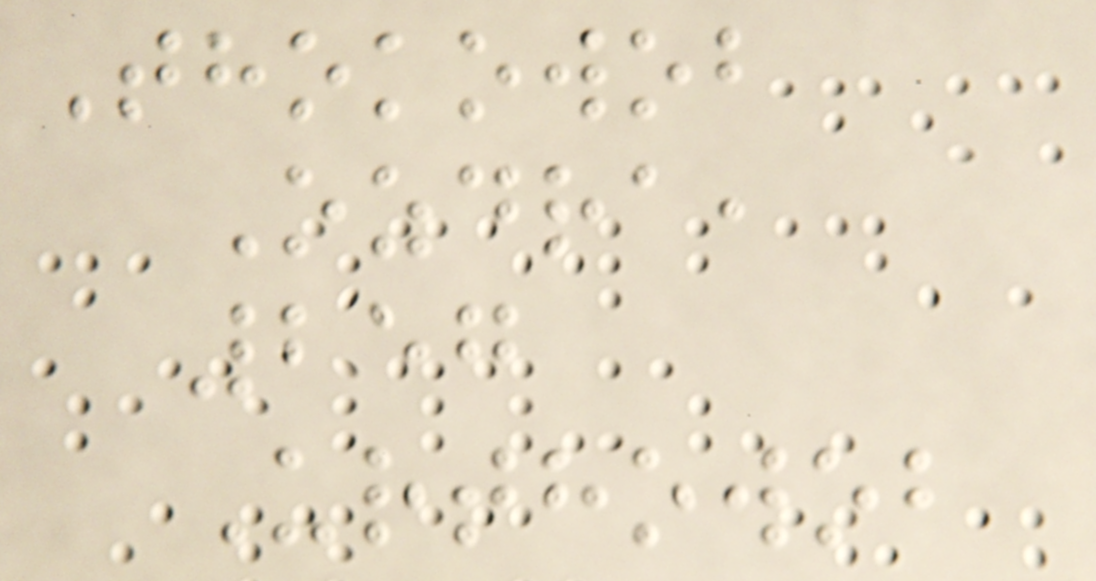Thokowob
Ozdra,
257
Urthowob
